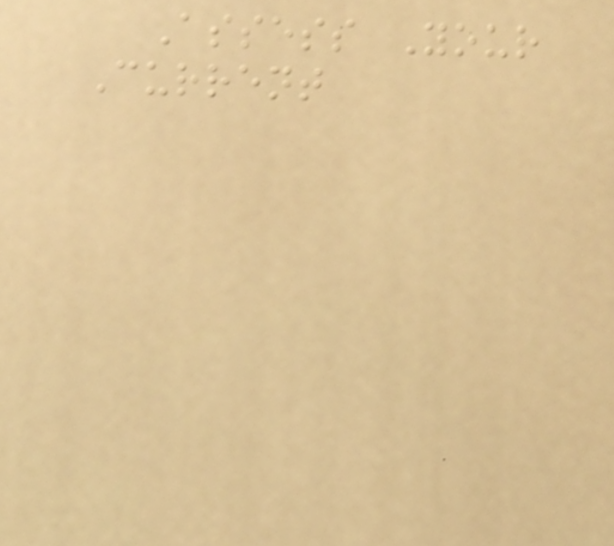Assess Your
Current
